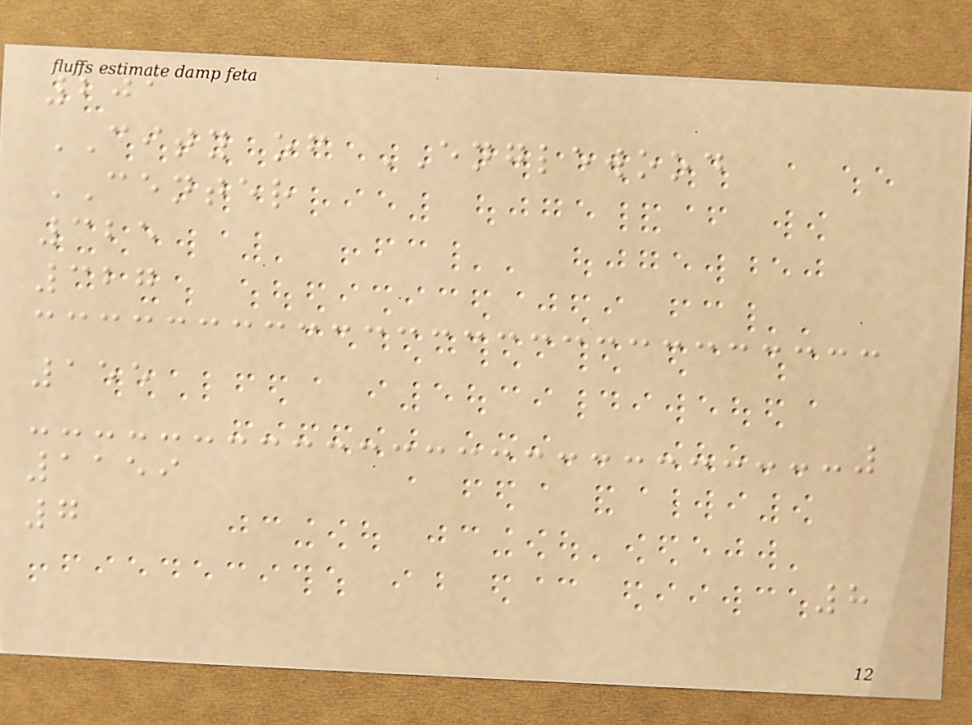201
CITY of ENGLEWOOD
CENTER
325
327
155
1159
7
8
